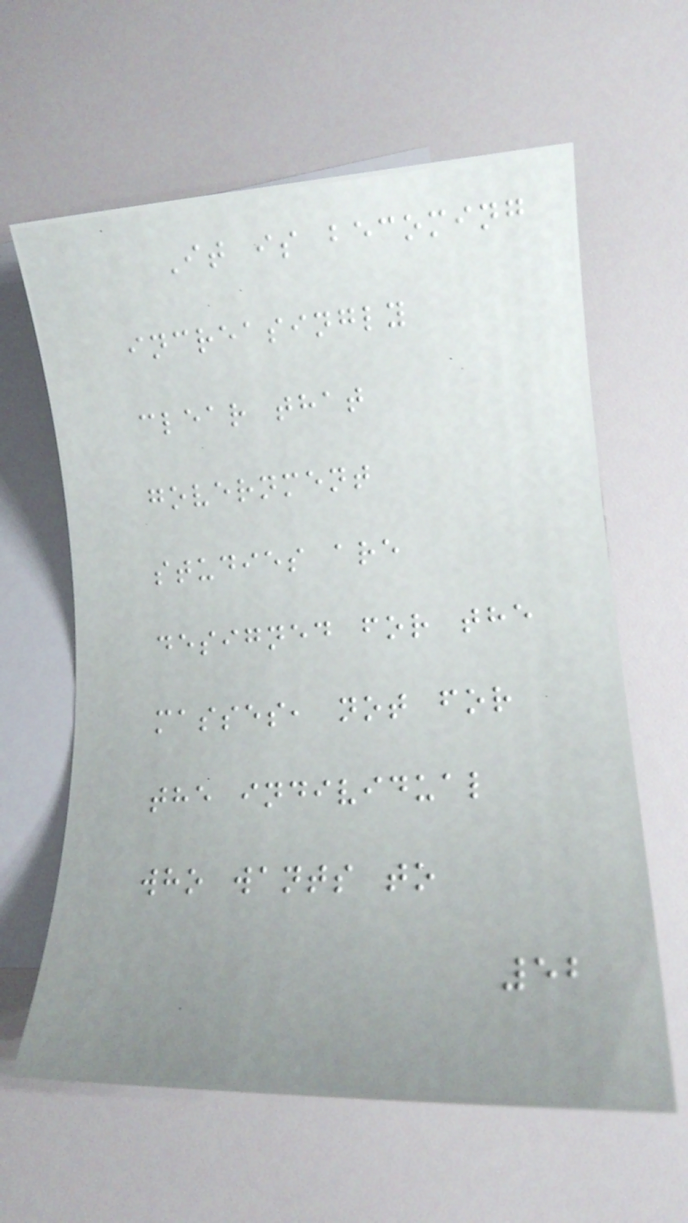It is becoming
increasingly
clear that
government
studies are
designed for the
masses, not for
the individual
who wants to
52
